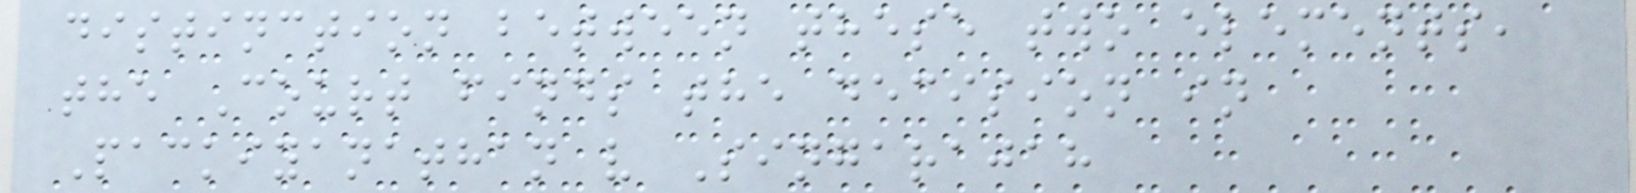distinction between these two elements,
the Court finds the decision in
Packiyanathan v Singarajah
